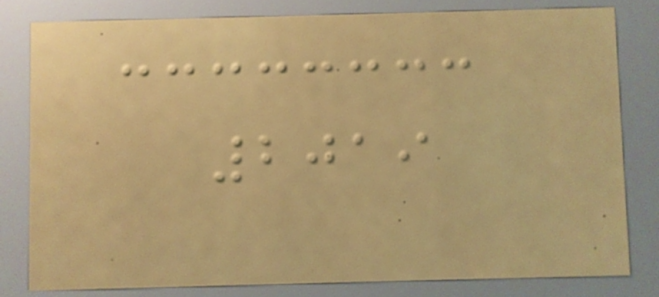2019
